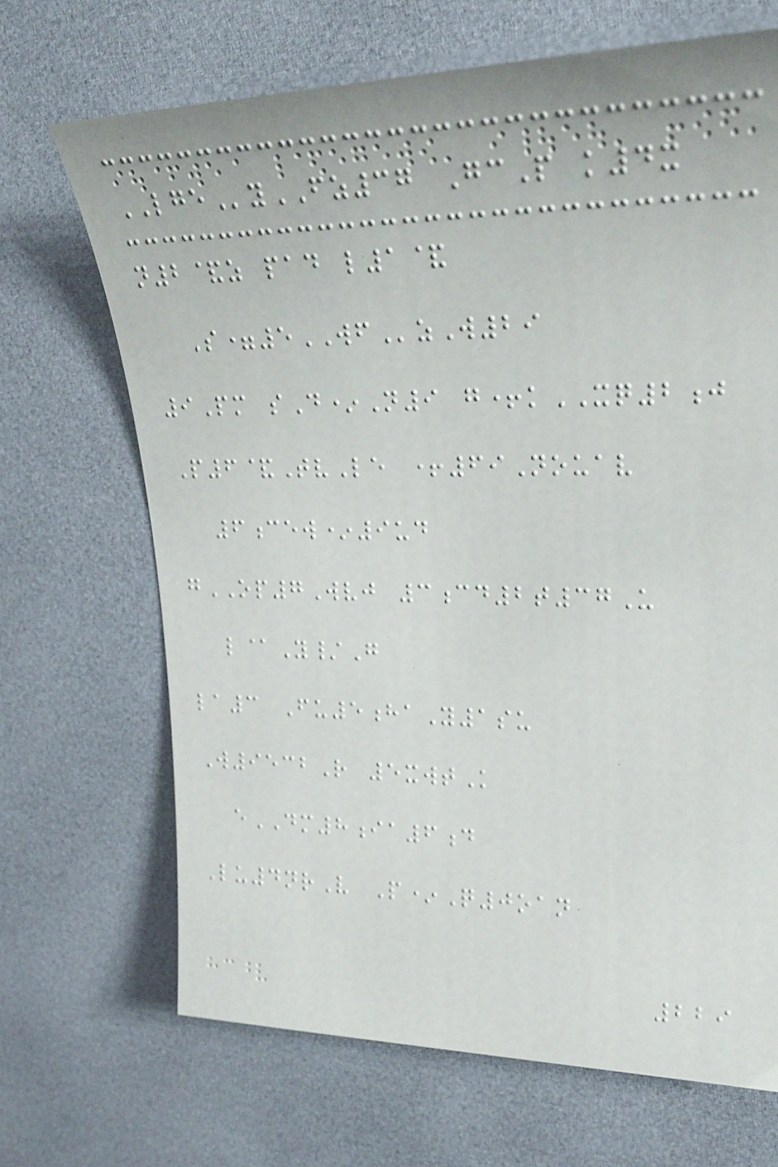LGEyFZ37 GcP k4x
n2&z pad l1&
S=5WFzW29
9Pm sD*N9 g+kXQ2j
P6&TvLe +69Nouav
6cew*9ud
gOP7Wvj 3cd2t37U
l@Y/G
la3 Fu5haY1su
W9532R 5xwtK
eDM8ia6d
Lu4nrV P*Q0oan
229
